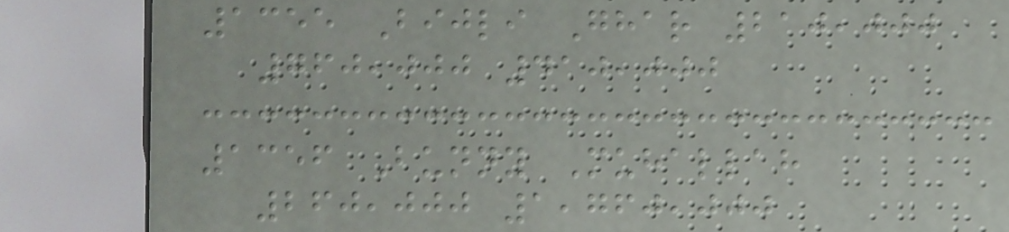1355 Bijli Ghar 210,000
760,000 410,000
1356 Bunny Muhallah
260,000 1,760,000
